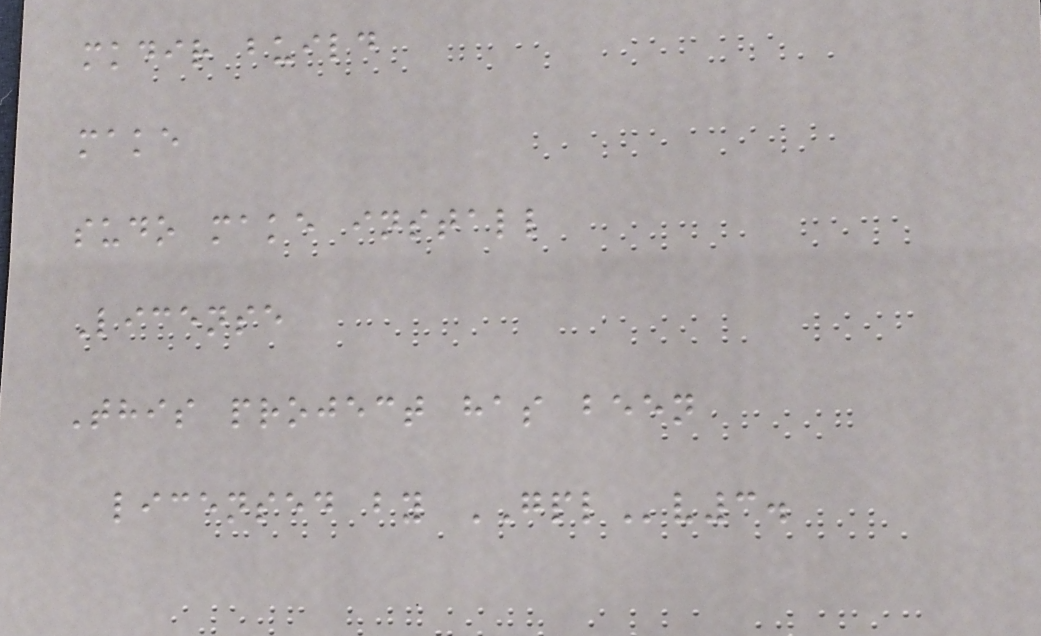mkdir build
make
sudo make install
License
This project has been
licensed by GPLv3.
